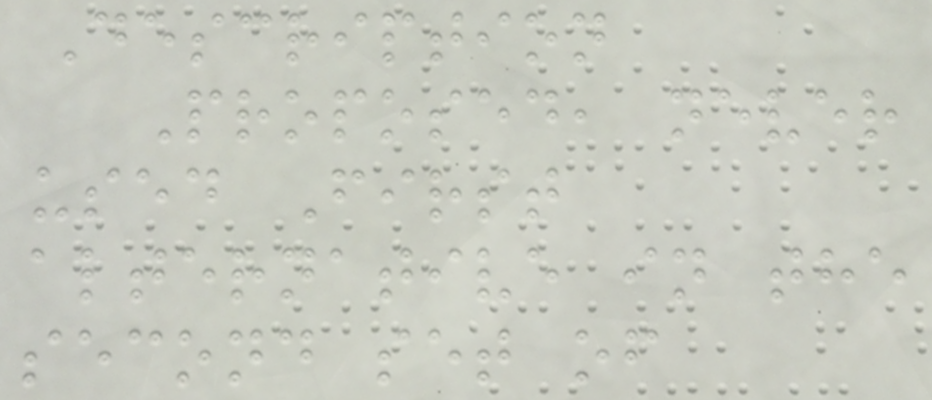Description
Proposed, never
used First
alternative in the
second set of
